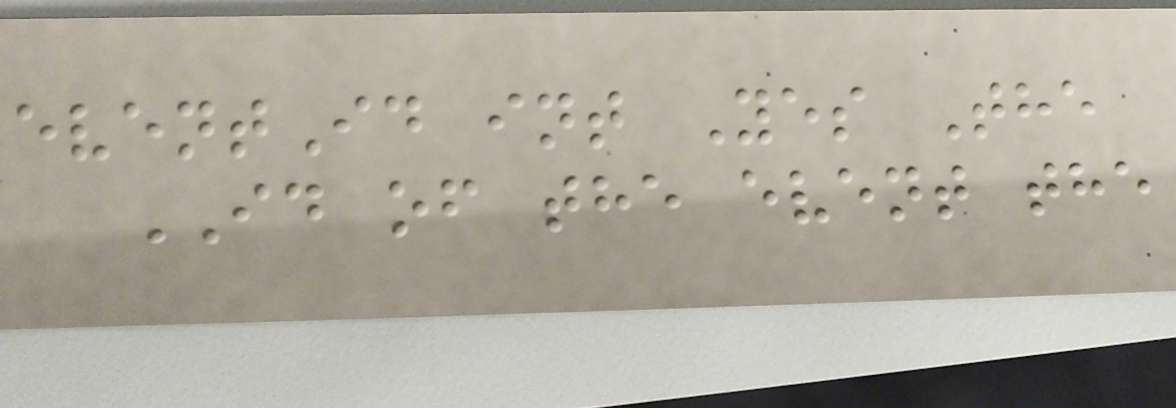eventId int Yes The
ID of the event the
